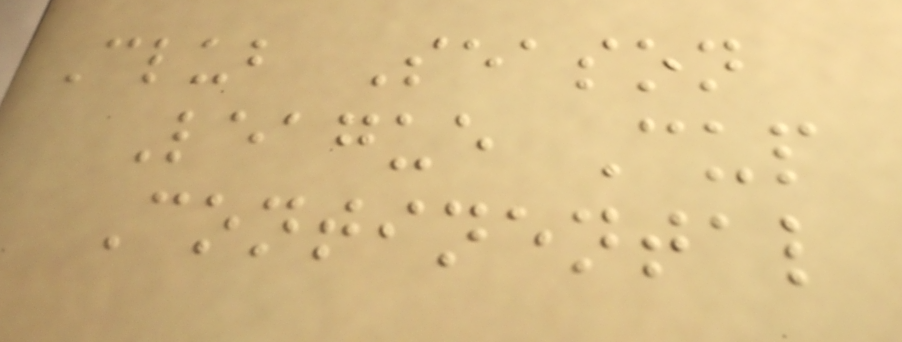Club Season
League Cup
Continental
